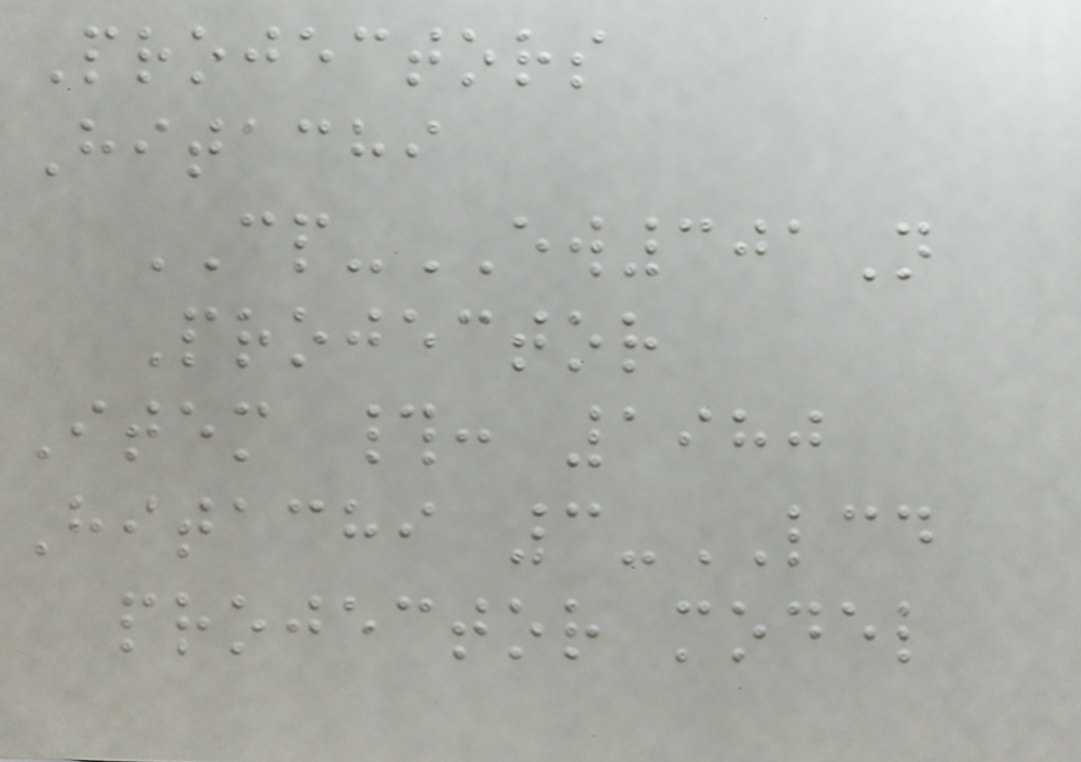Projectors
Hitachi
CP-EW301N
Projector
Item #: 1980
Hitachi 3-LCD
projector model
